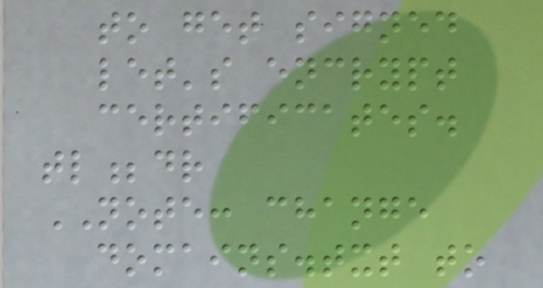to get signed
let's encrypt
certificates.
tl;dr
NOTE: change
domains.txt to
